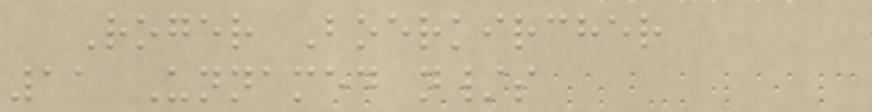Roger Boerkircher
11 Unnamed n/s
